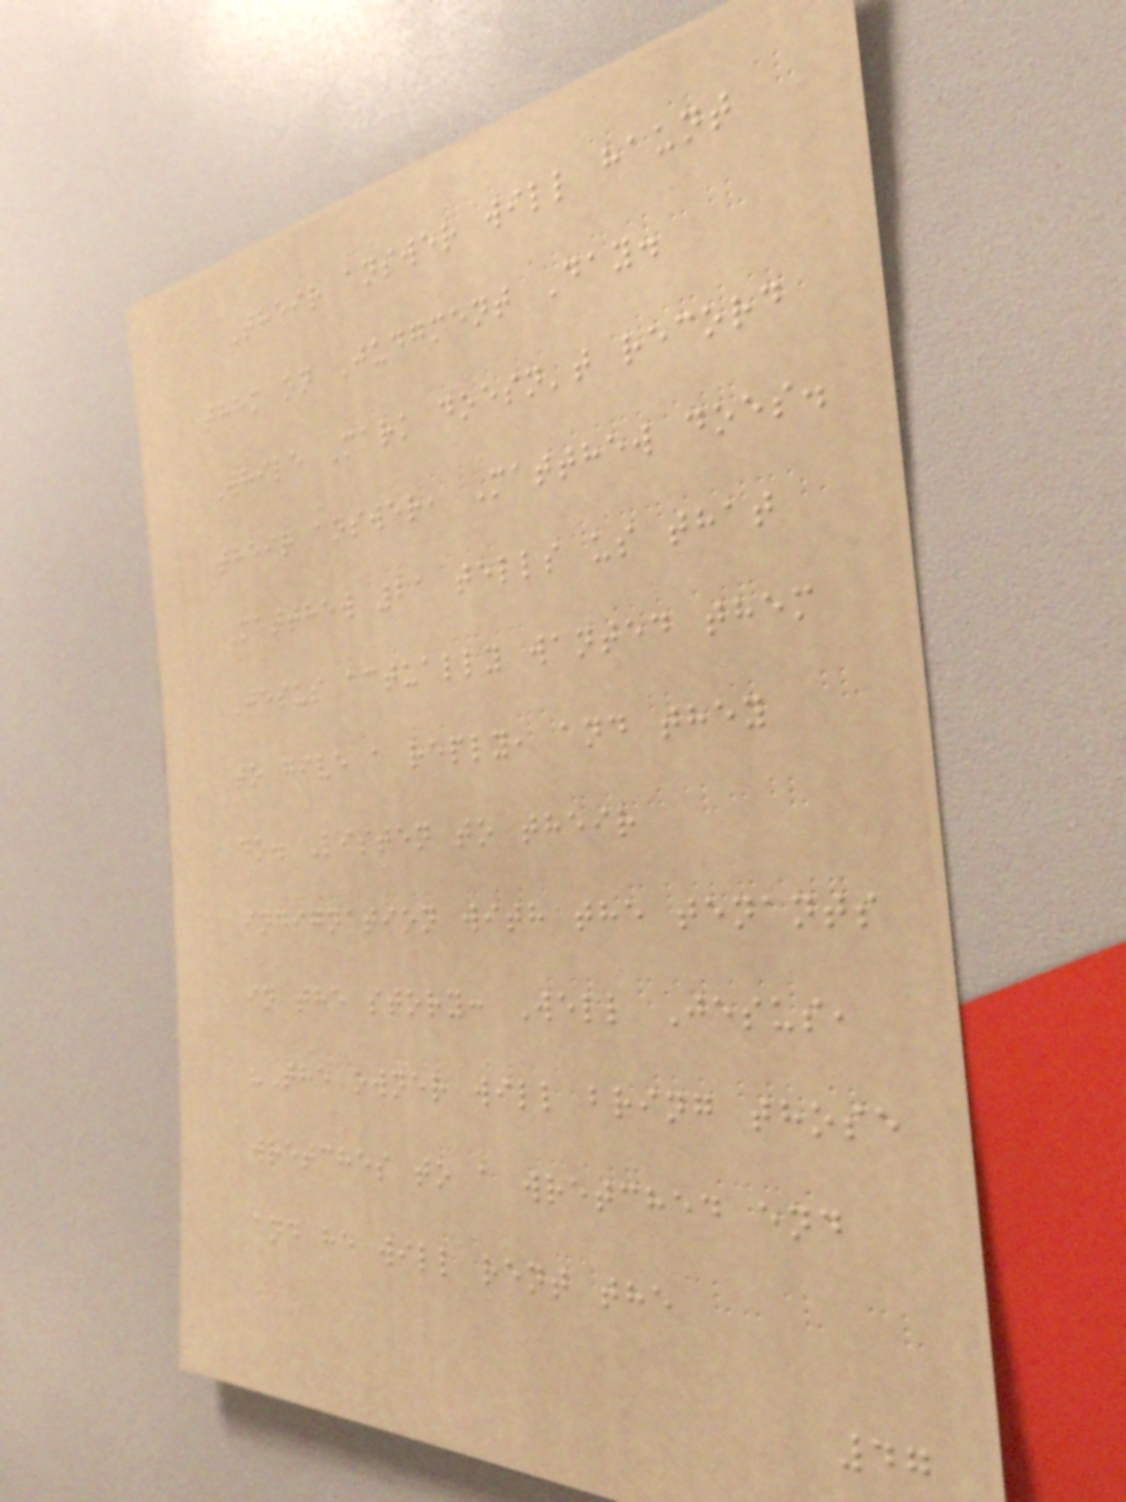Their answer will haunt
them on Judgment Day.
While Mark doesn't record
their answer, Matthew does.
Matthew 21 tells us that
Jesus actually wanted them
to give a reply, and they
do. Listen to their
indignation with the tenants
in the story: Well Jesus,
"The owner will bring those
wretches to a wretched end
and he will rent the
47
